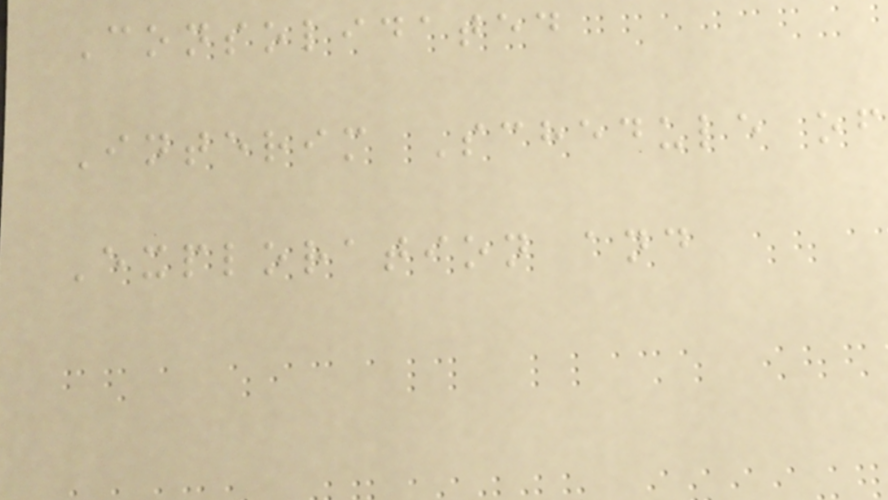Consolidated
Interim Schedule of
Exploration and
